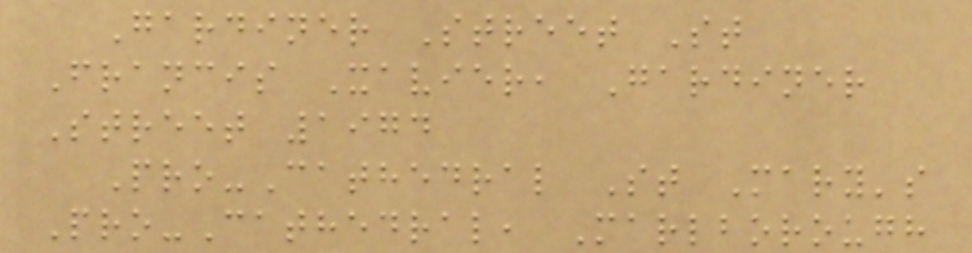Gardiner Street St
Francis Xavier, Gardiner
Street 1974
Pro-Cathedral St Mary's
Pro-Cathedral, Marlborough
